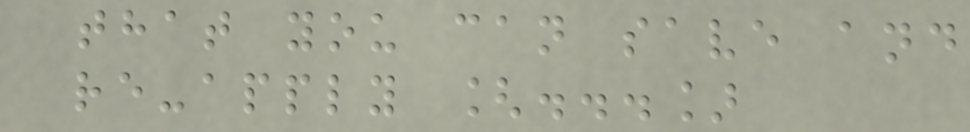that you can save and
re-apply [...]
